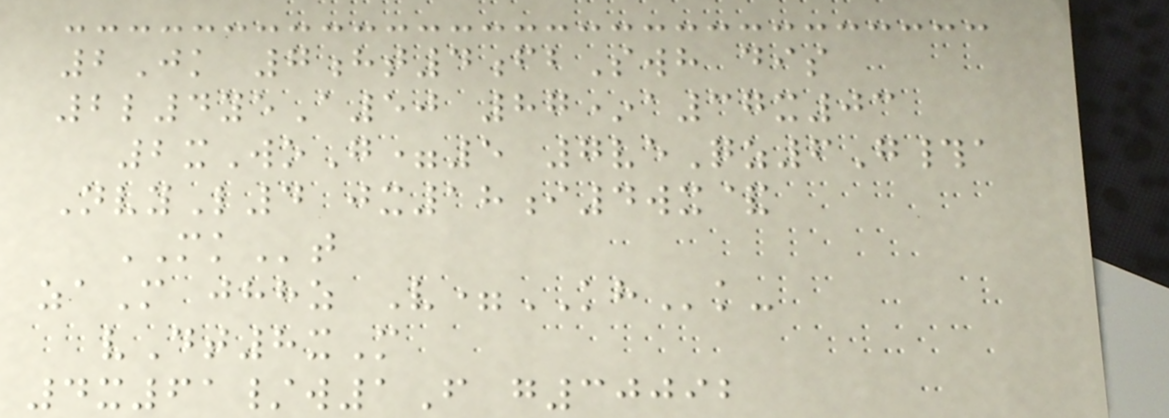2Jk 7ht4fbSwh dis
2l4yeA50 87*a37x03
2xWoG=5 7veQz6G#a
NvyL4 jx18i4wx&
MKt
zaM jhhz V=KHk-
vDt8xM
4x61/w1F g30092
